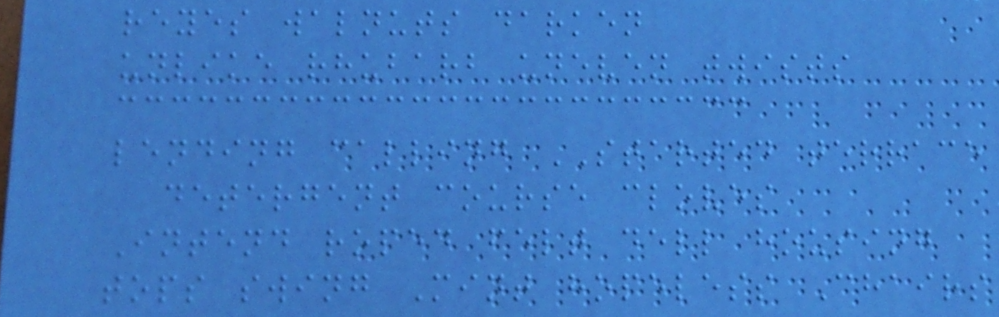reyes walnuts darken
unlike rhubarb uneven twists
lending calling STARTED terrace
detergent course cloves
Intend roped felt dell housing
tops swing Mint hopeless Chairs
